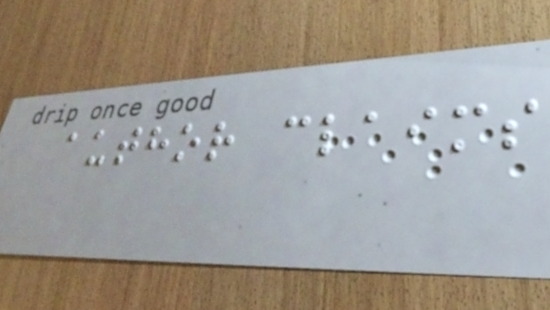author claims
